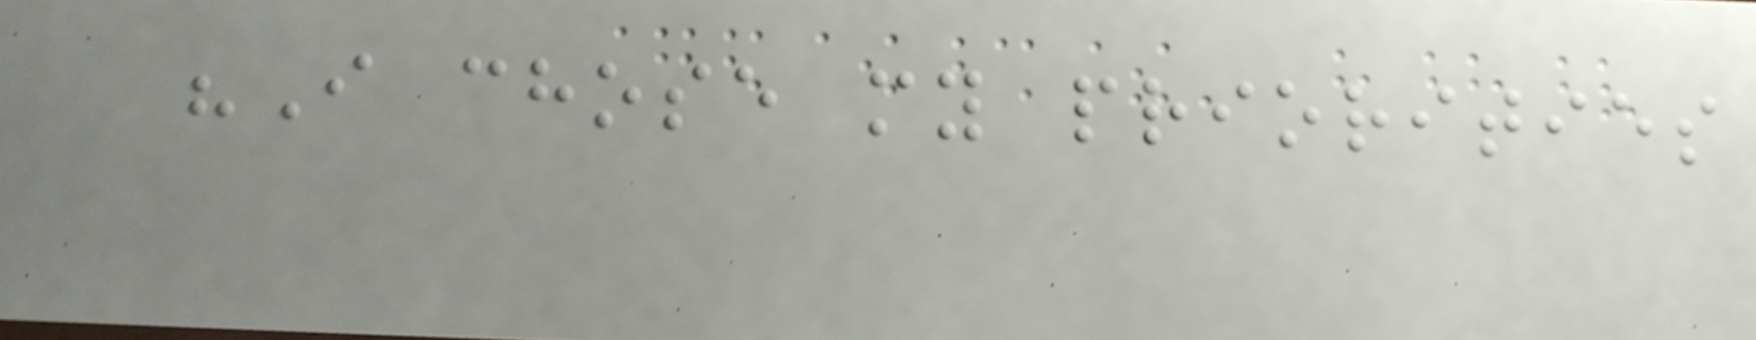"I chose my priorities
